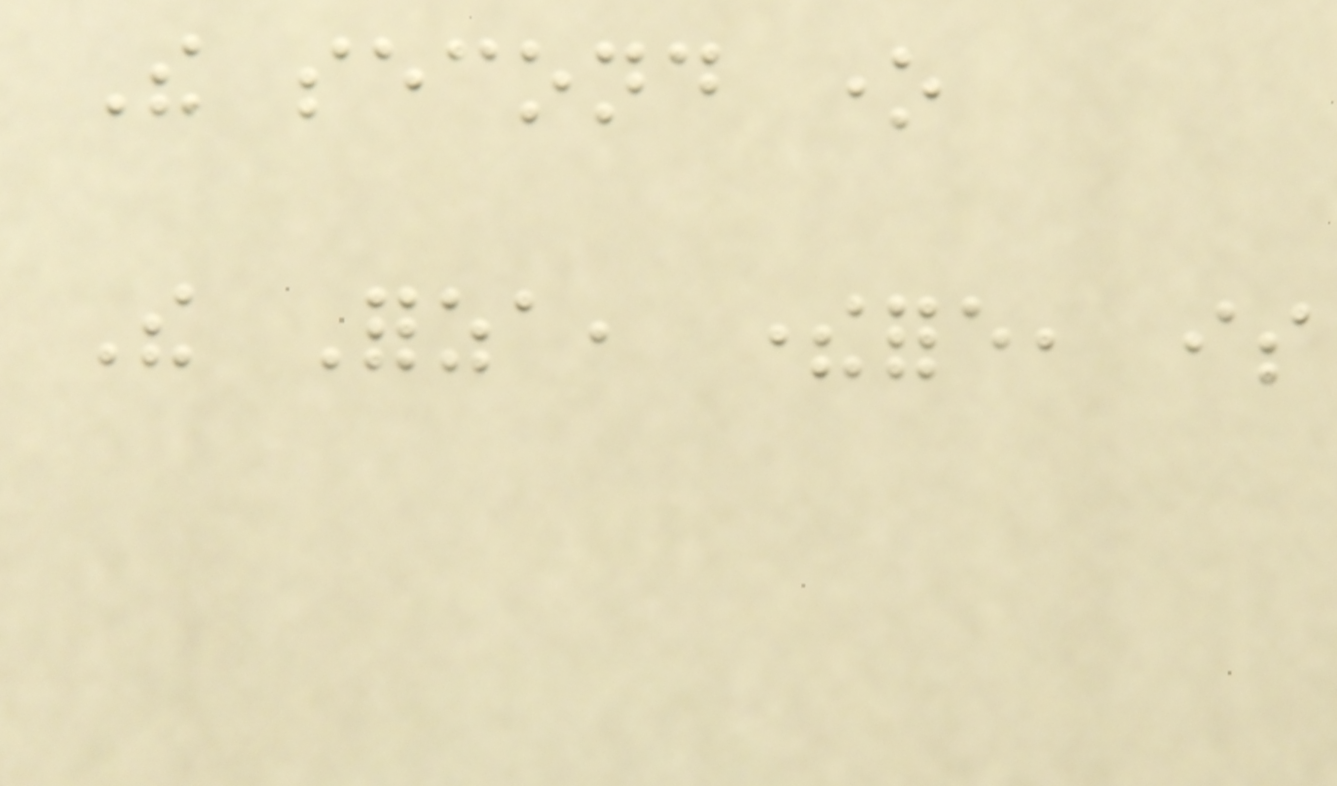The second one
The Forza, therefore, is
